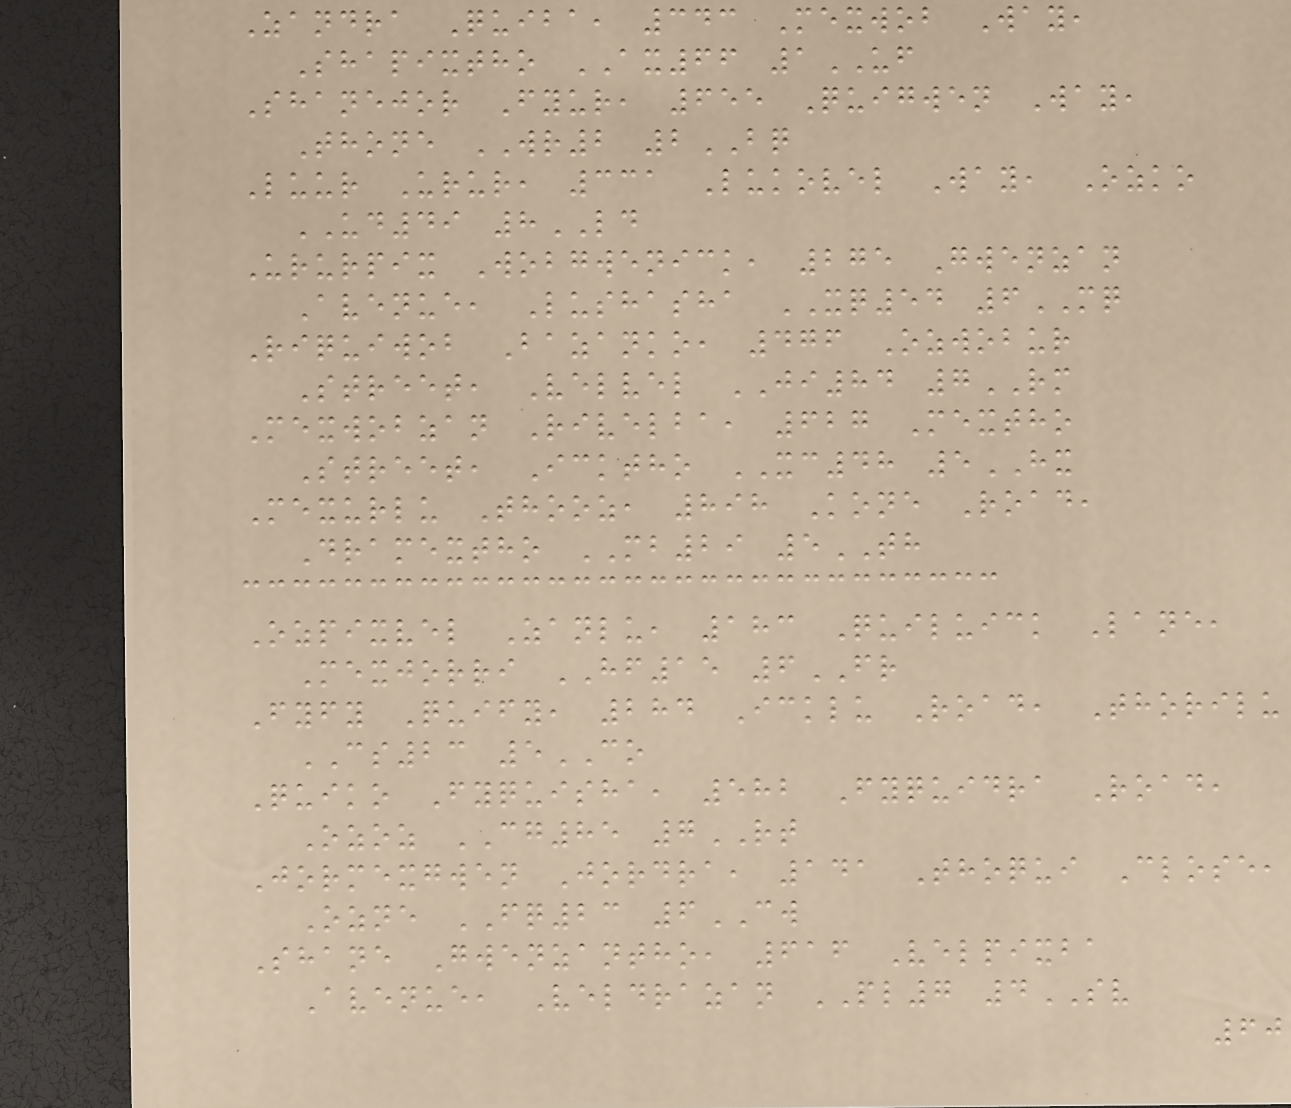Zandra Quiba, 343 Mexwob Way,
Shapixtho AX66 1UF
Shanejor Fyur, 655 Quigwen Way,
Thone WR2 2BQ
Luur Urur, 331 Lukovel Way, Ozko
UD49 8LD
Ururpix Wobgwenick, 275 Gwenzan
Avenue, Lushasha XQ54 6MQ
Riquiwob Bazanko, 476 Ozwobur
Street, Velvel JI84 7RM
Mexwobzan Rivelba, 627 Mextho
Street, Icktho XC48 5HX
Mexurlu Thooz, 898 Kone Road,
Dramextho MB29 5TH
Ozpixvel Zanlu, 183 Quiluick Lane,
Mexjorri HF15 6FR
Fyfy Quify, 284 Icklu Road, Thorilu
CS23 5CO
Quiko Fyquisha, 582 Fyquidra Road,
Ozoz CG85 7RT
Jormexgwen Jordra, 141 Thoqui Close,
Ozne FQ23 6CW
Shane Gwenzantho, 616 Velpixba
Avenue, Veldrazan PL7 4SV
60
